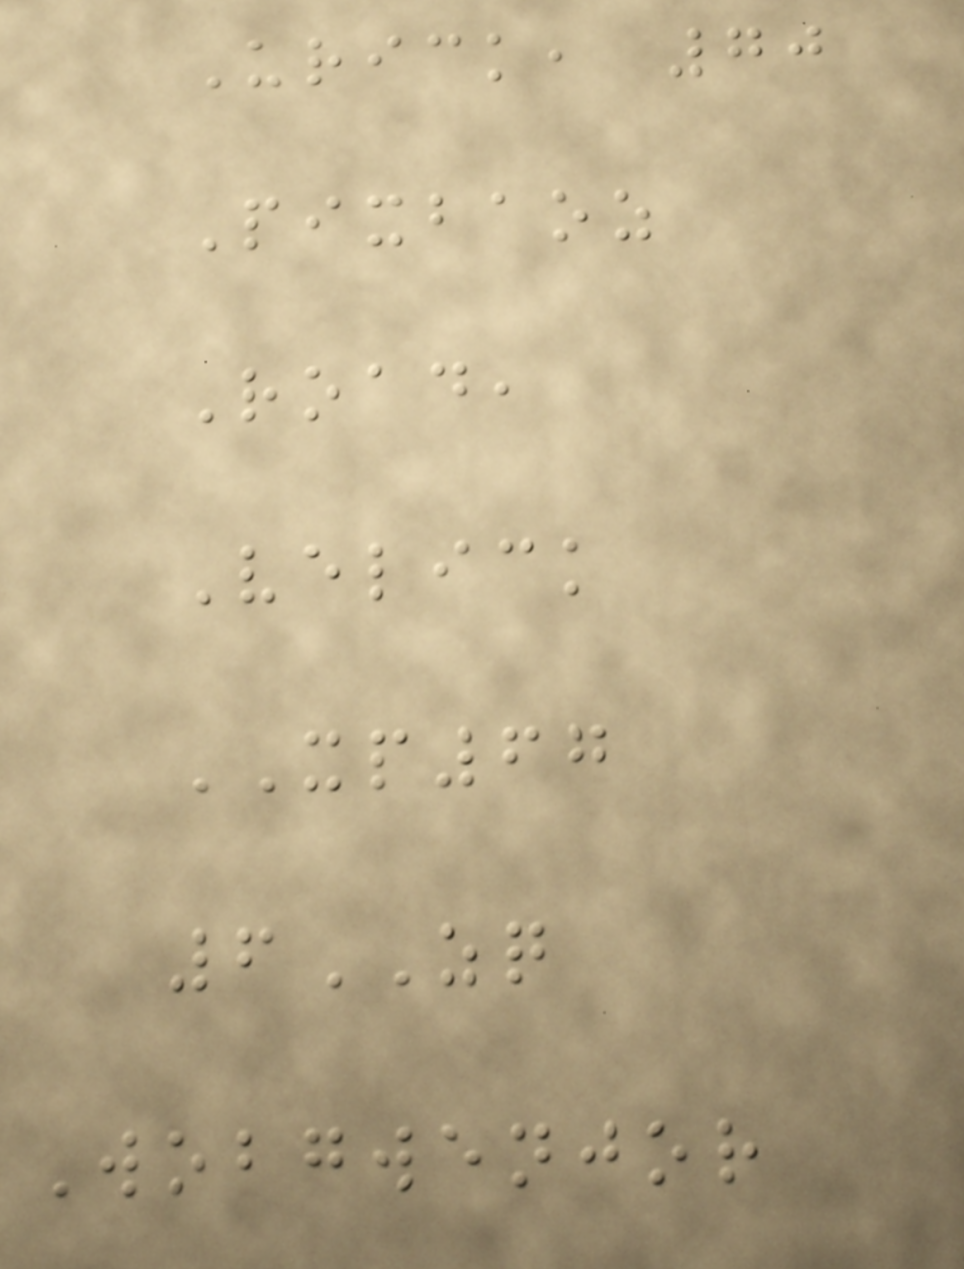Urick, 70
Pixbaoz
Road,
Velick
XP67
6ZQ
Wobgwenjor
